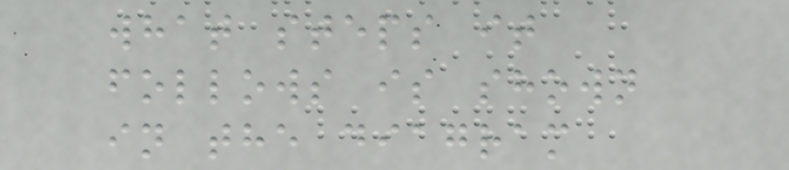what steps it
follows is shown
in the diagram
